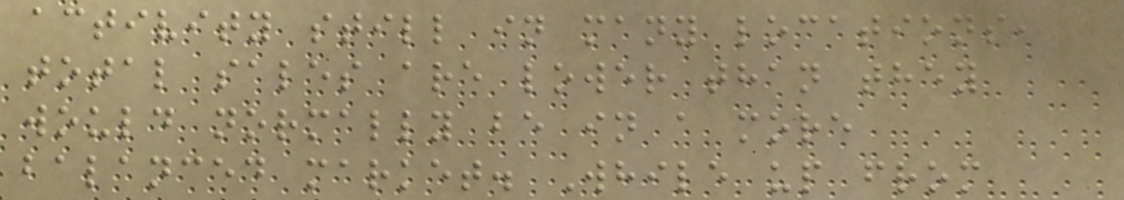activity still in many locations,
total sales are lower than they
would normally be in a more
balanced market. While up from
